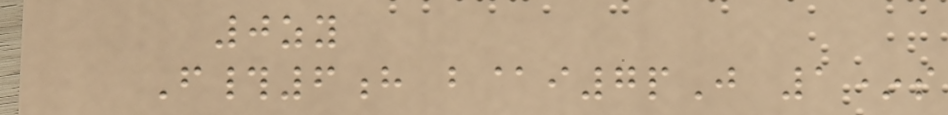0zy
F#6h b@i7pJ 1*s
